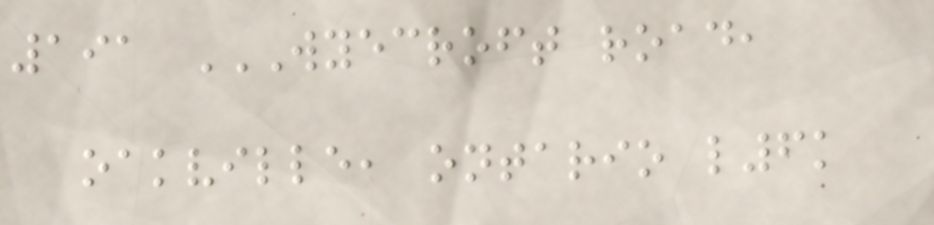191 WYECROFT ROAD,
OAKVILLE, ONTARIO L6K
